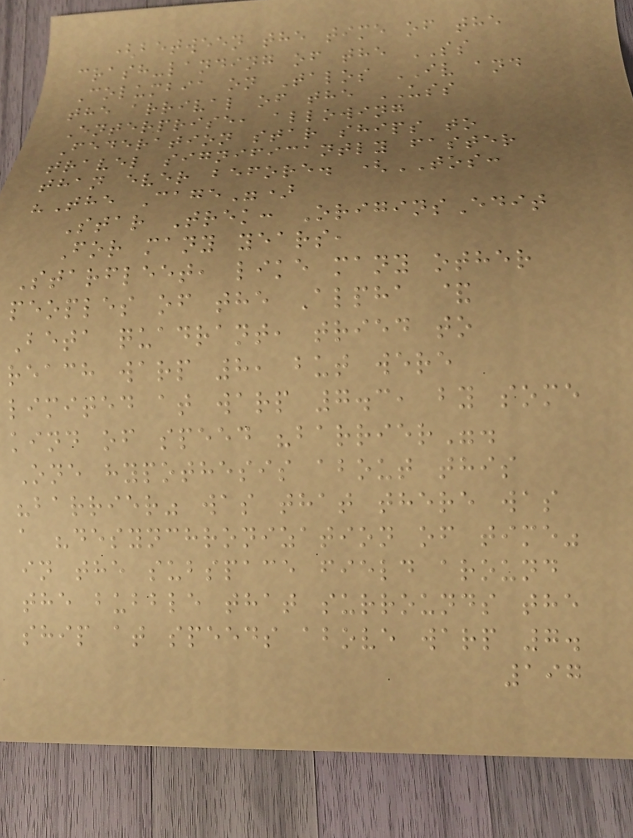(between the time of the
crash-landing of the SS
Columbia on Talos IV and
the arrival of the USS
Enterprise, allowing
Federation star ships to
travel significantly faster
than ever before. (TOS:
"The Cage")
Star Trek: OriginsEdit
For many years,
Starfleet, like many other
peoples of the Alpha &
Beta quadrant, tried to
reach warp 8, but were
limited at warp 7.3, by some
kind of speed "barrier".
One hypothesis about this
"barrier" was that there was
a "desynchronization of time"
in the subspace field around
the bubble that surrounds the
ship at speeds above warp 7.
197
